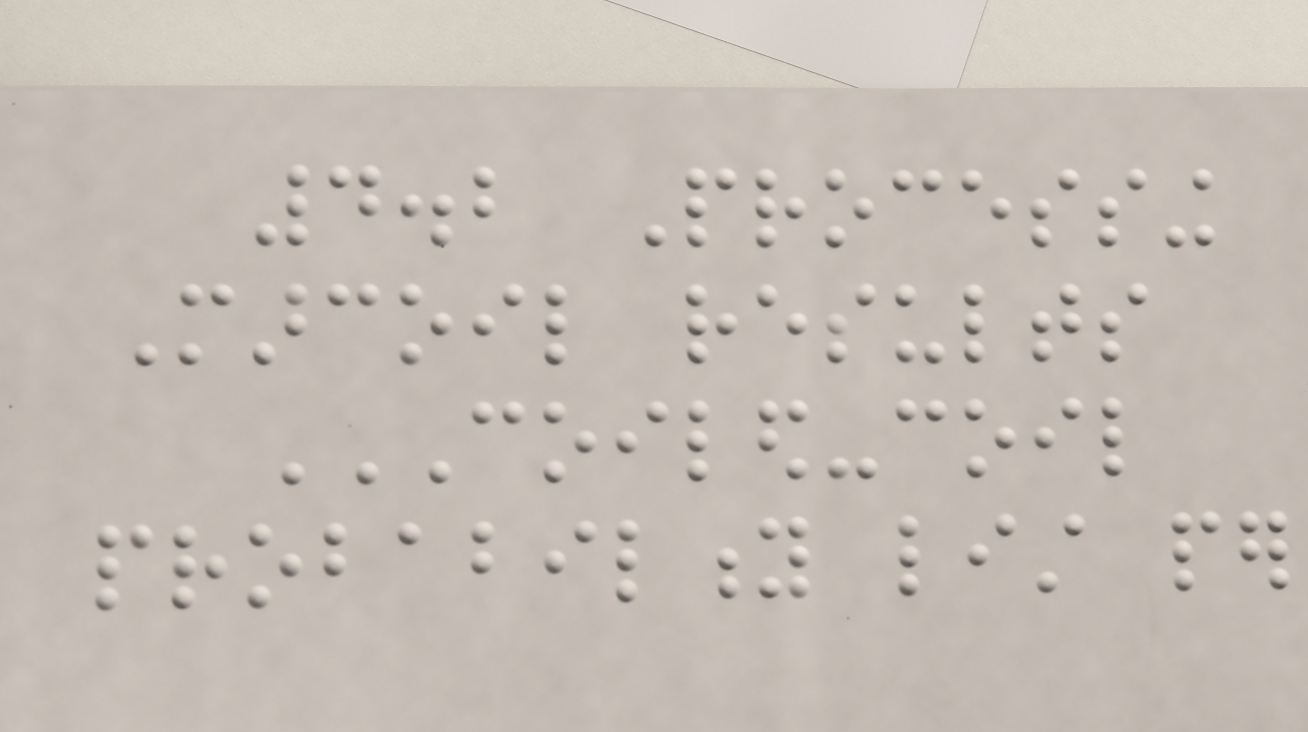4.2 Processing
Marcoil results
COILED-COIL
PROBABILITY LIST PER
